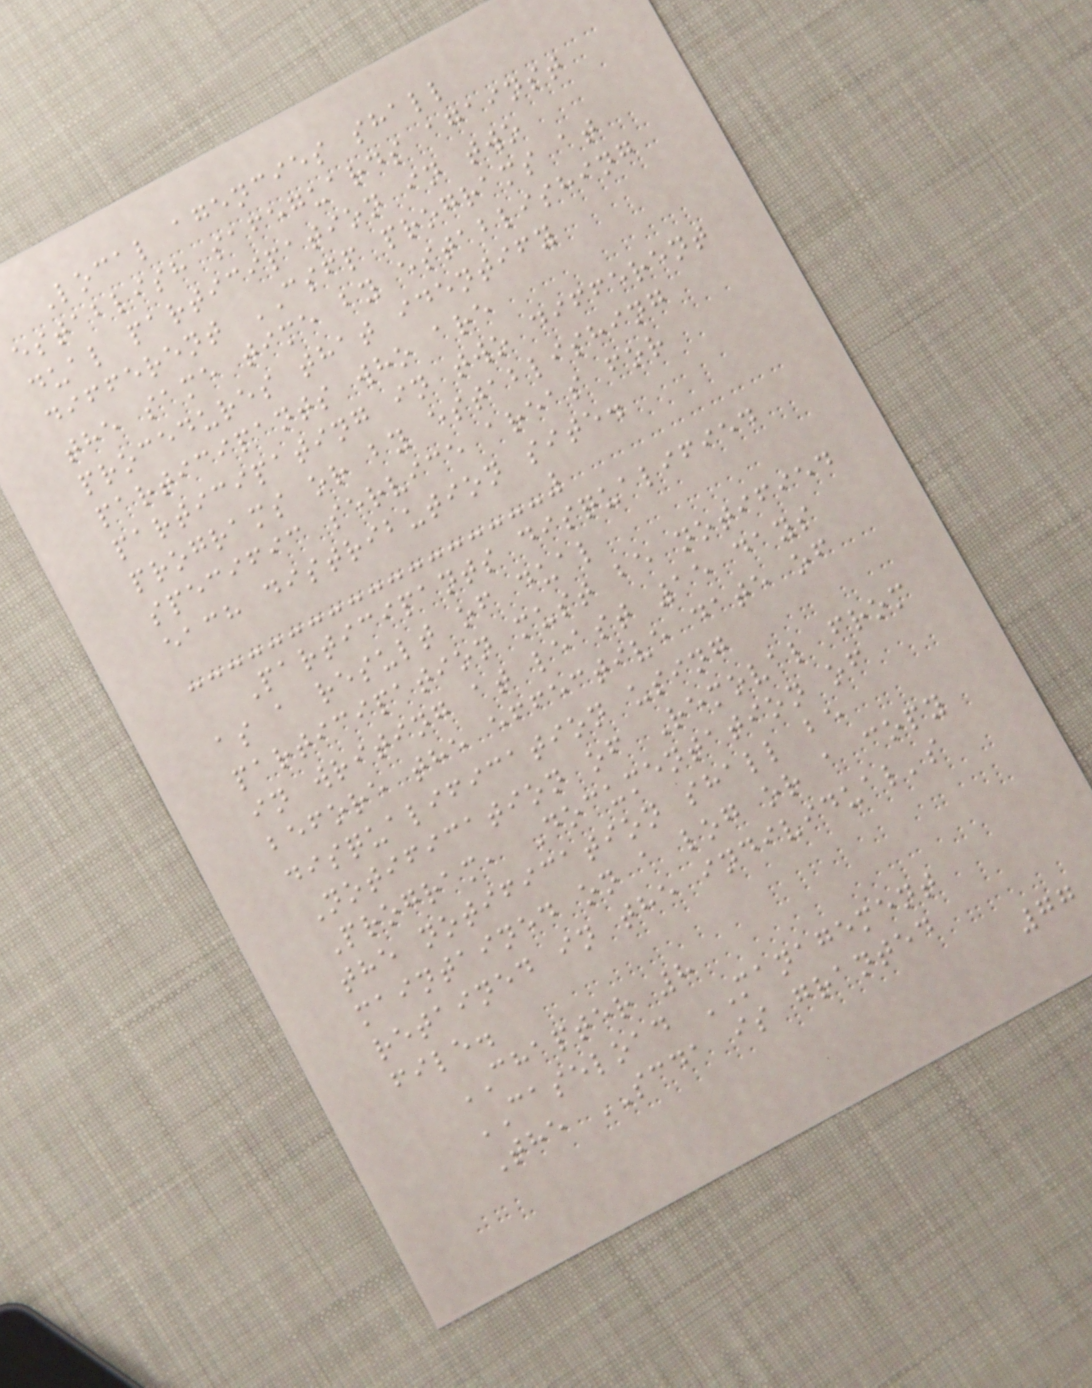Local agencies shall
establish safeguards against
dual participation in two
different CSFP programs at
the same time by establishing
procedures that identify
participants who are
participating in two different
programs or by establishing
specific service areas for
each distribution site.
Participants disqualified
as a result of dual
participation must be notified
in writing at least 15 days
before the effective date of
disqualification using
Notification of Removal from
Program, Documentation of
the notification shall be
maintained on a log or a copy
retained in the individual's
file.
CHAPTER 8
CASELOAD MANAGEMENT
The SCDA is granted
77
